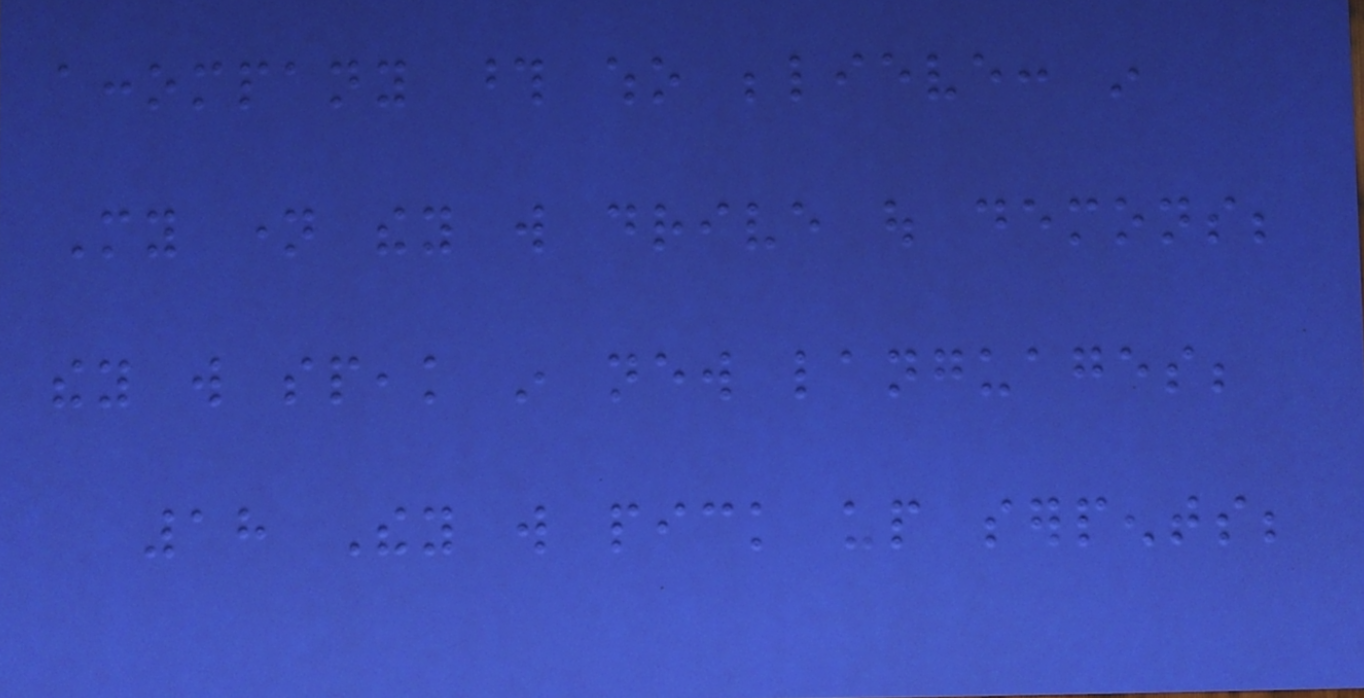accompany those who believe: in
My name they will drive out demons;
they will speak in new languages;
18 They will pick up serpents;
